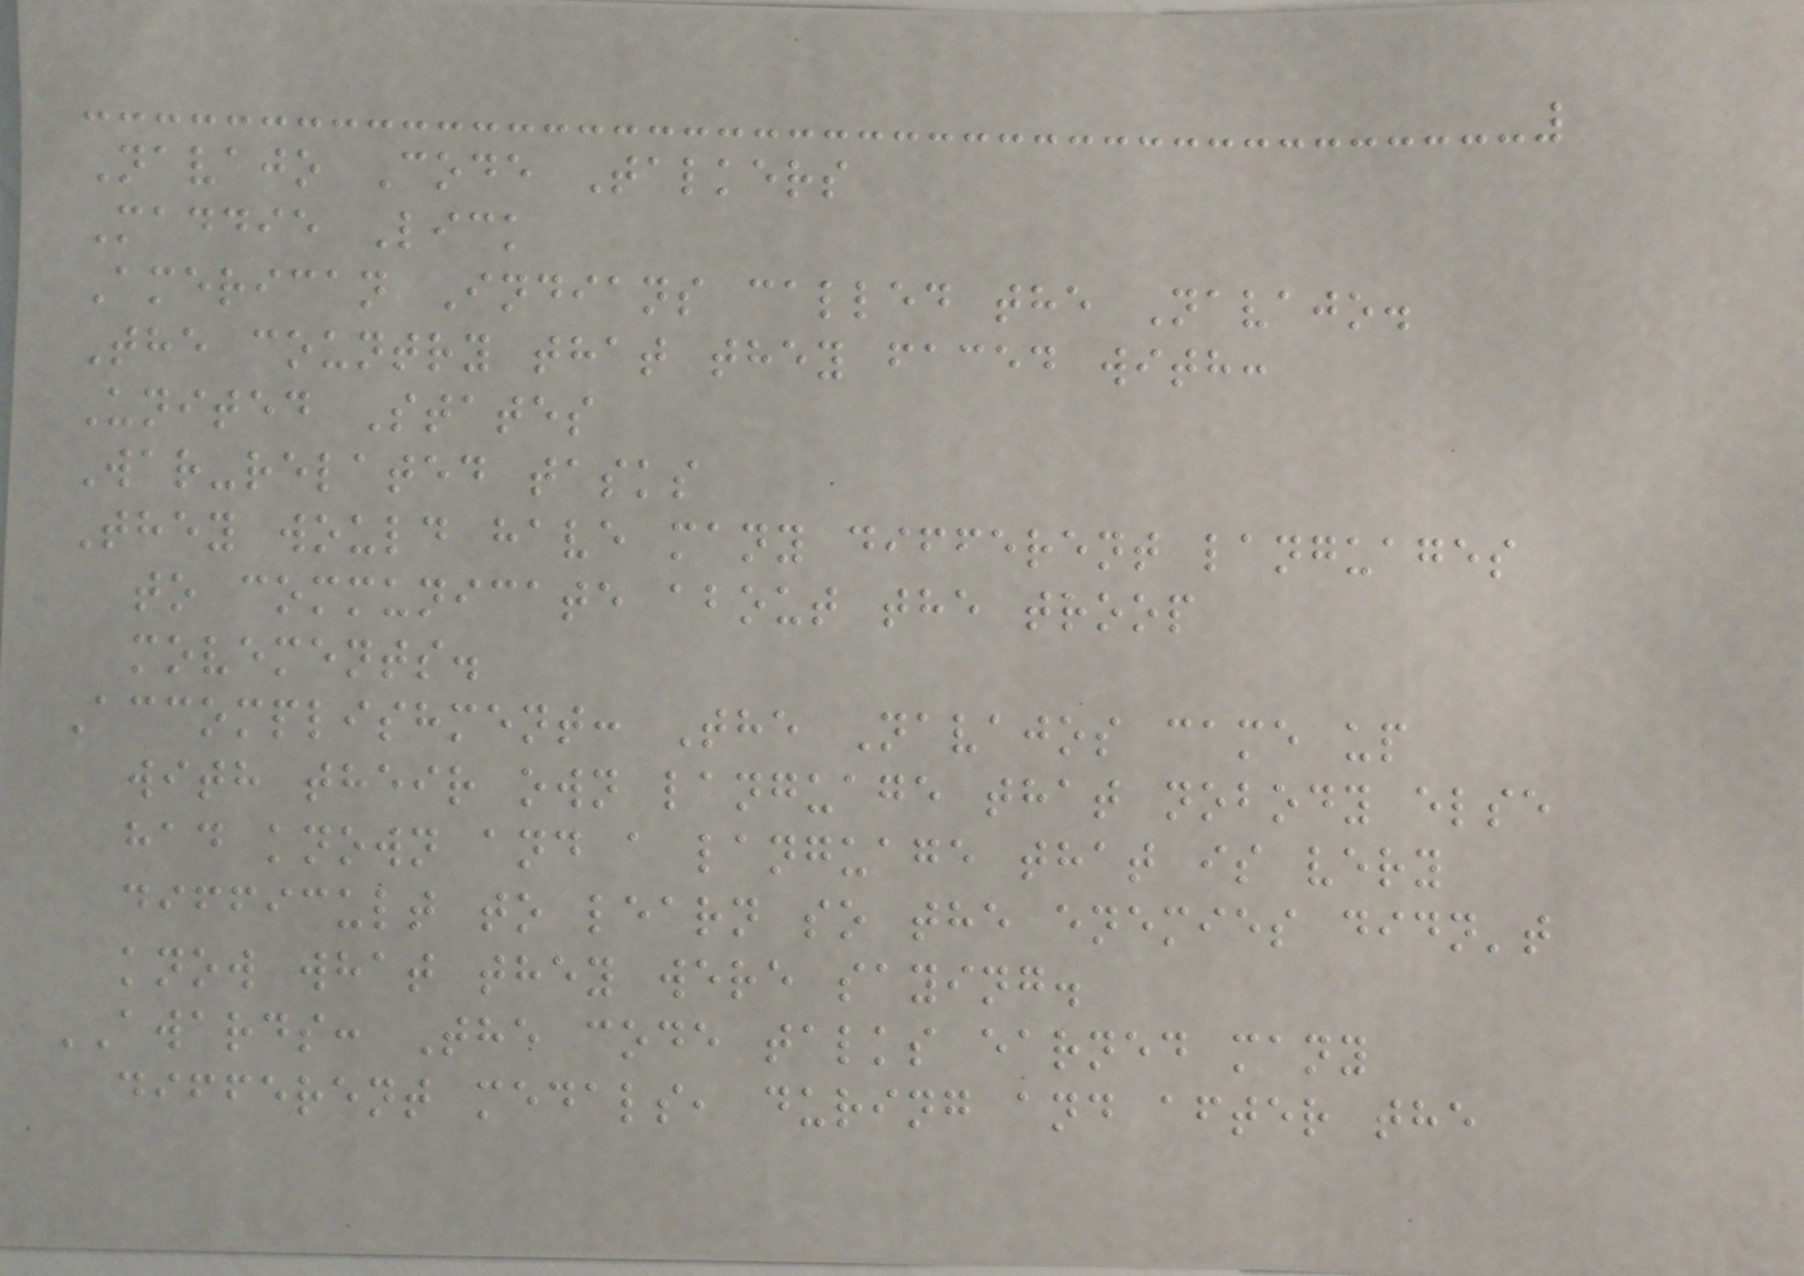Navajo Code Talkers
Maddie Lick
American Indians called the Navajo.
The country that they faced with:
United States
War-related tasks
They would have many different languages
to communicate about the troop
movements.
Accomplishment: The Navajos came up
with their own language that nobody else
had known and a language that is very
difficult to learn so the enemies didn't
know what they were saying.
AWARDS: The code talks earned many
different medals, during and after the
